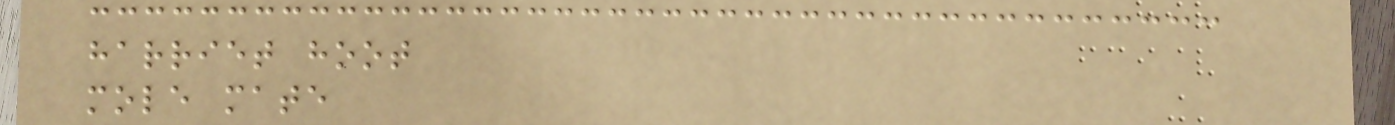harriet hoot
mole mate
